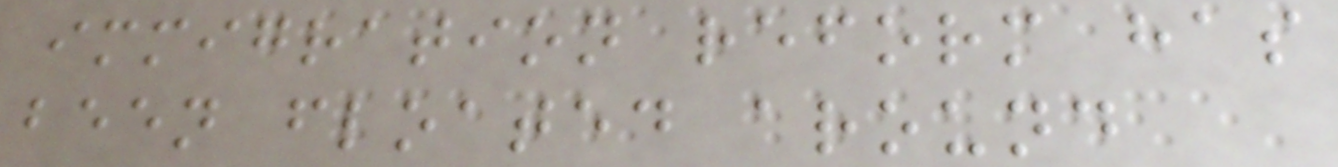immigration reform has
been floated around
